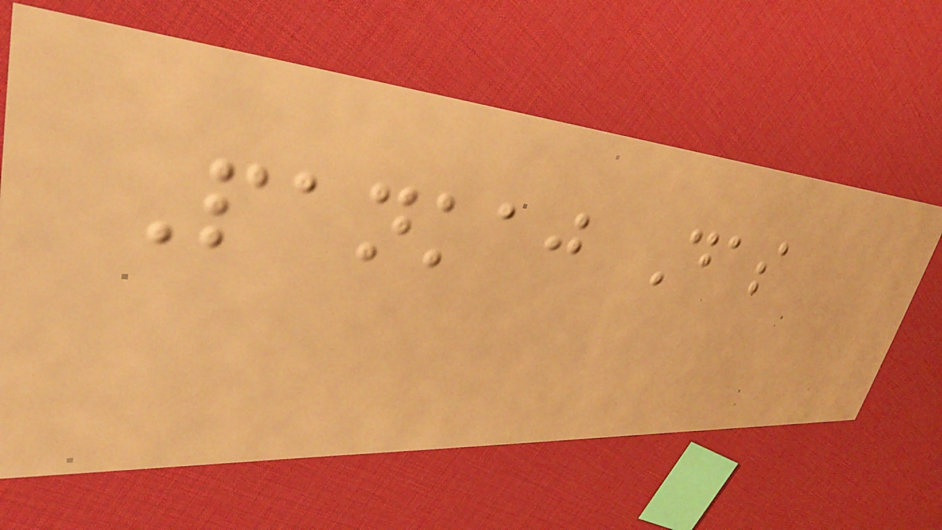Pankaj Das
